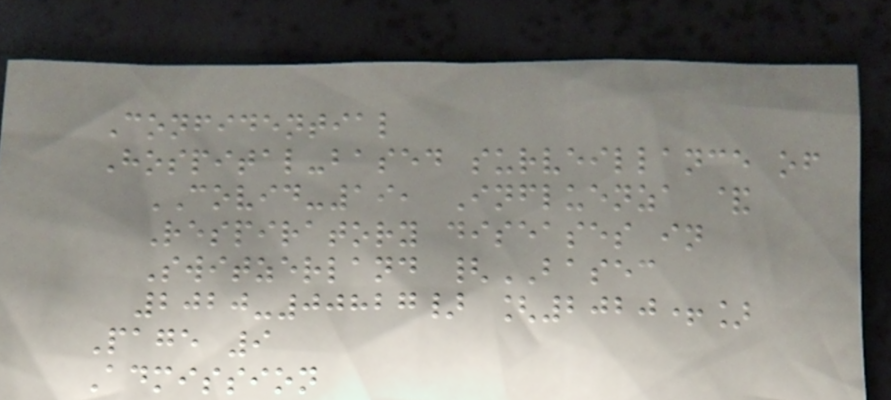Confidential
Hospital-based surveillance of
COVID-19, Influenza &
Respiratory diseases in
Switzerland {BASEC
2020-00827} [2020+]
Page 9
Admission
